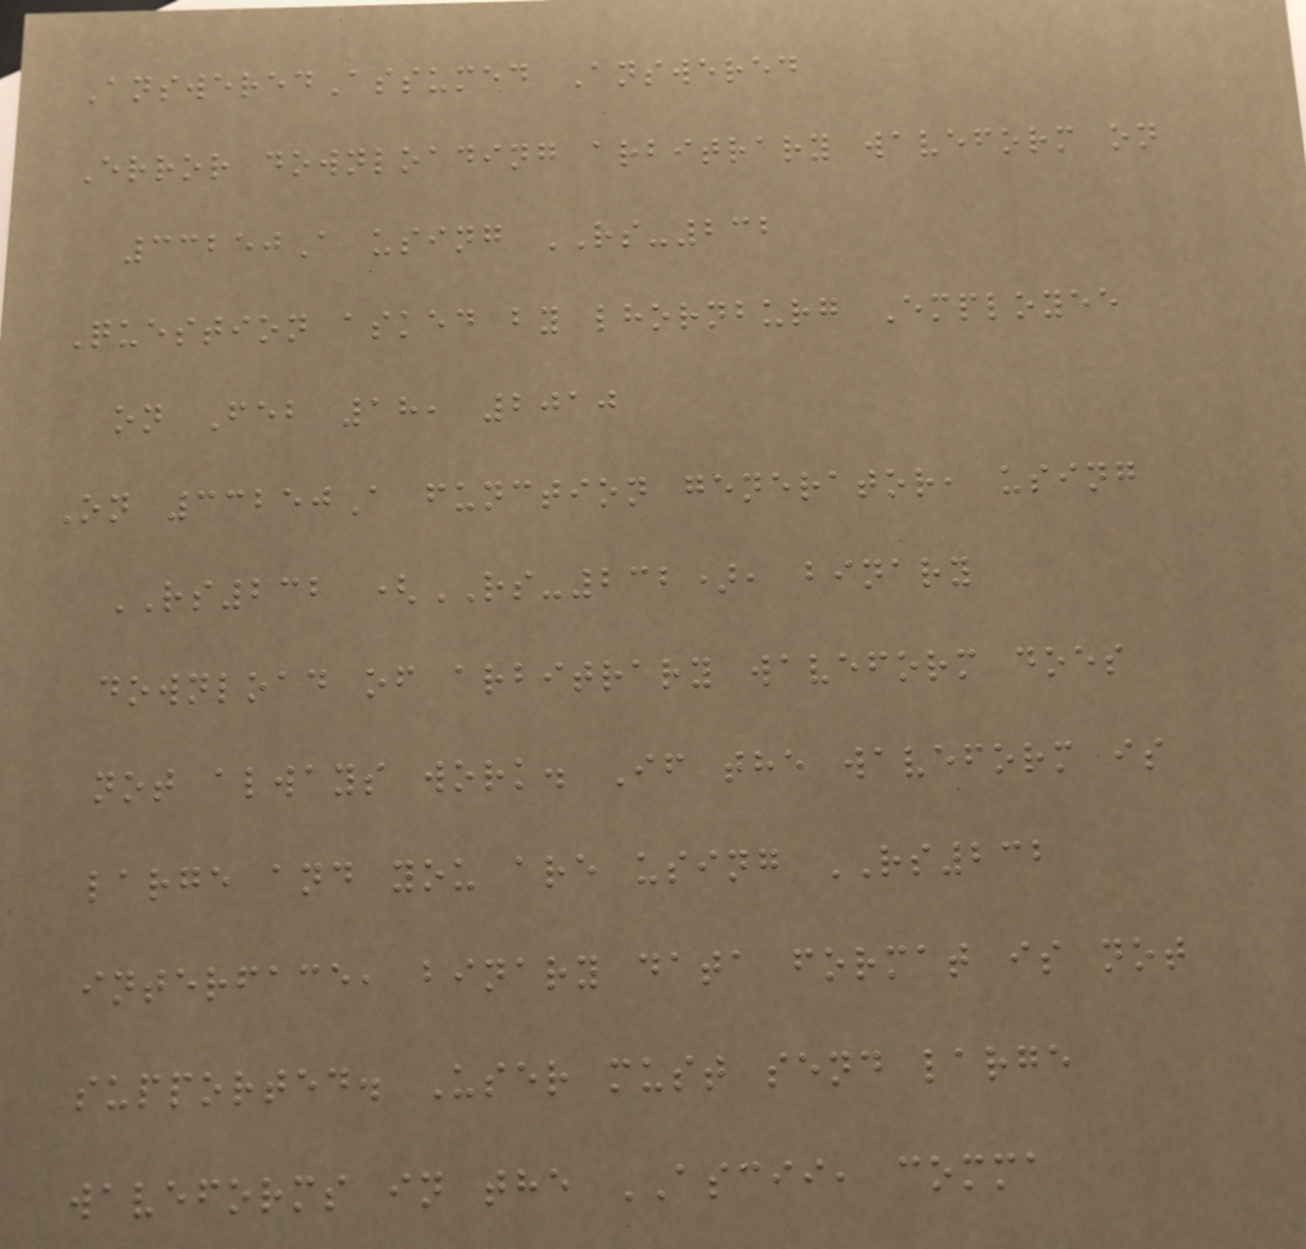AnsweredAssumed Answered
Error downloading arbitrary waveform on
33250A using RS-232
Question asked by lhornburg Employee
on Feb 18, 2010
On 33250A function generator, using
RS232 (RS-232), binary
download of arbitrary waveform does
not always work. If the waveform is
large and you are using RS232
interface, binary data format is not
supported. User must send large
waveforms in the ASCII, comma
